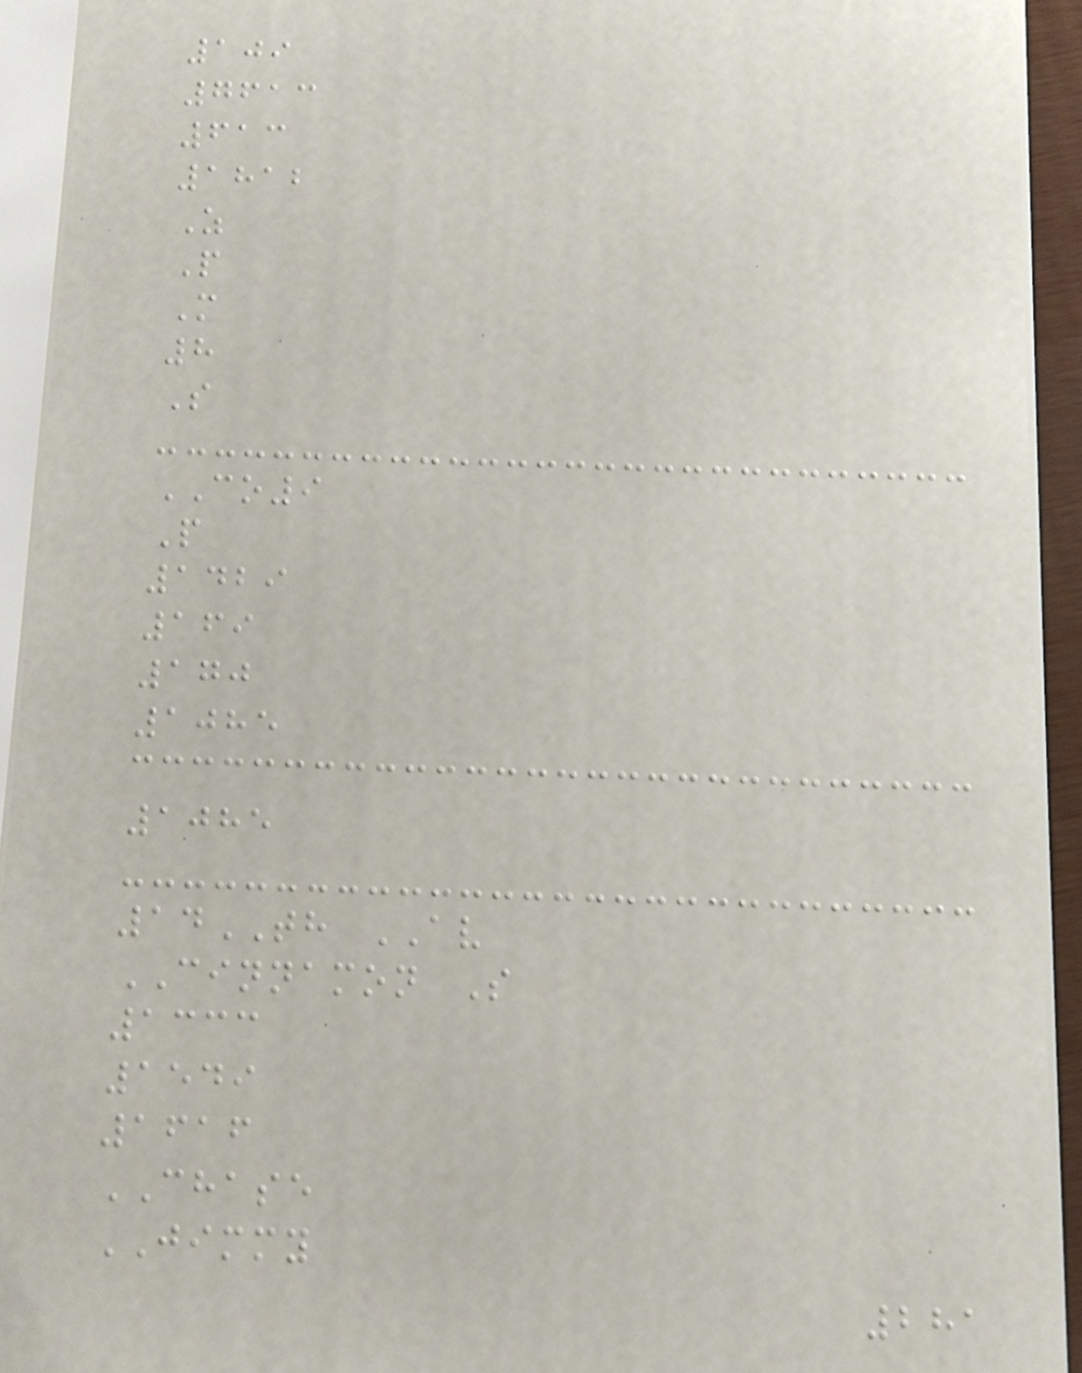109
7613
613
1812
Z
P
M
8
S
CO9
P
1429
169
170
1085
1085
14TH AV
CINNAMON S
1333
1549
1616
CHASE
JIMMY
281
